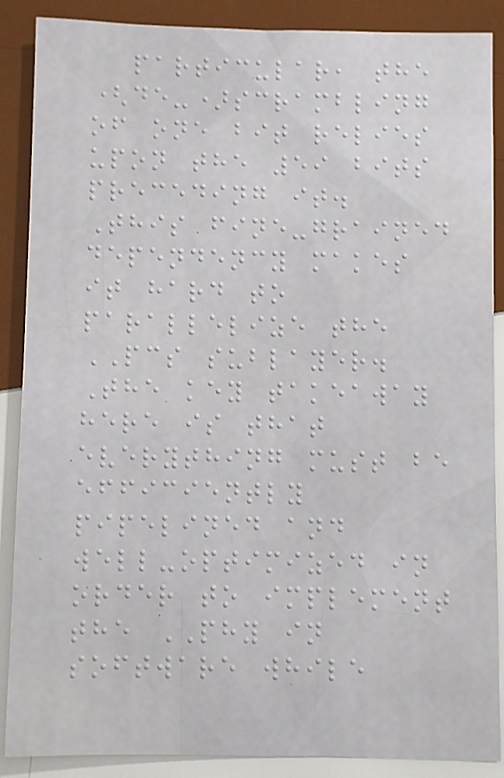particular, the
(de-)scrambling
of one bit relies
upon the 59 bits
preceding it.
This fine-grained
dependency makes
it hard to
parallelize the
PCS sublayer.
The key takeaway
here is that
everything must be
efficiently
pipelined and
well-optimized in
order to implement
the PHY in
software while
